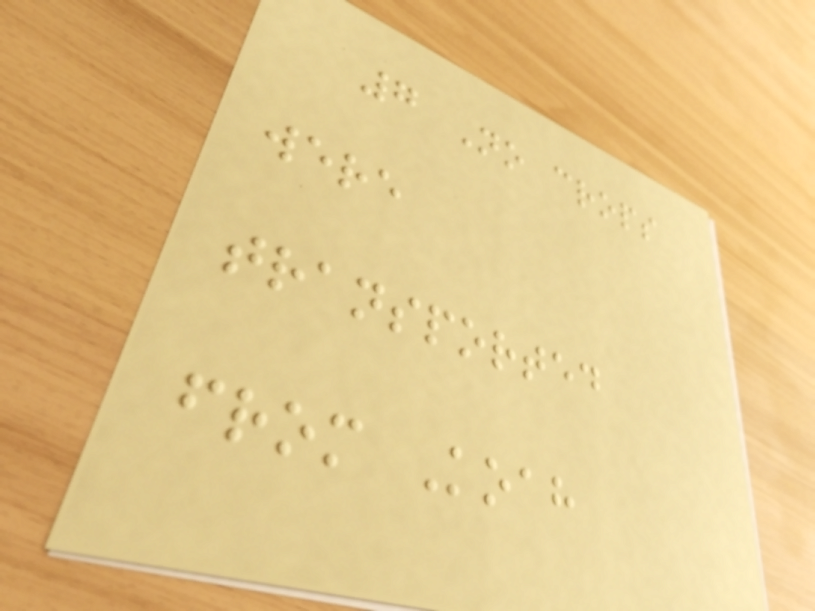7 No crops
were
transported
from Koah
